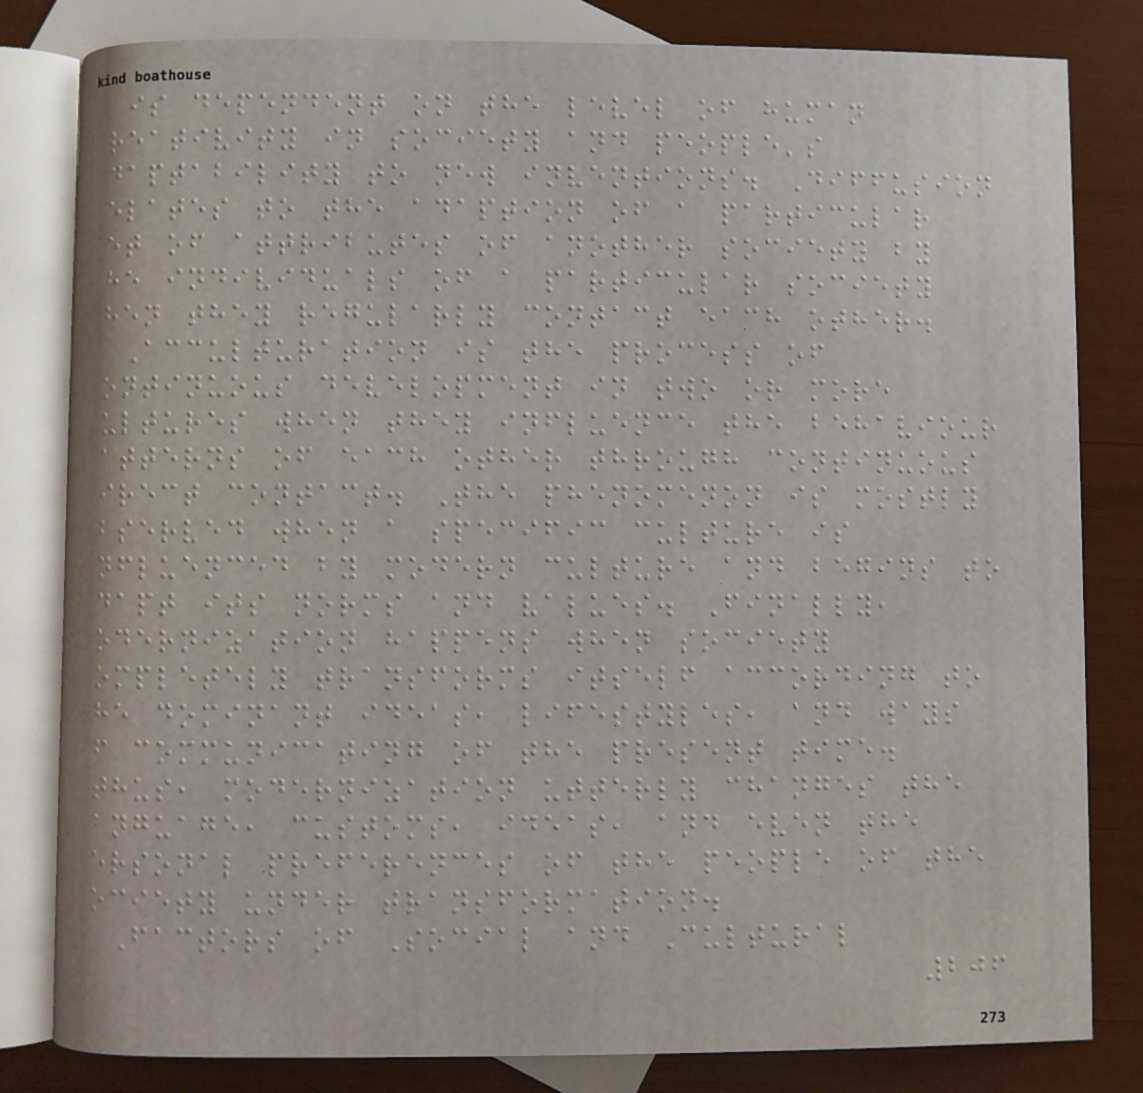is dependent on the level of human
creativity in society and people's
adaptability to new inventions. Diffusion
relates to the adaption of a particular
set of attributes of another society by
the individuals of a particular society
when they regularly contact each other.
Acculturation is the process of
continuous development in two or more
cultures when they influence the behaviour
patterns of each other through continuous
direct contact. The phenomenon is mostly
observed when a specific culture is
influenced by modern culture and begins to
adapt its norms and values. Finally,
modernization happens when society
completely transforms itself according to
the dominant ideas, lifestyles, and ways
of communicating of the present time.
Thus, modernization utterly changes the
language, customs, ideas, and even the
personal preferences of the people of the
society under transformation.
Factors of Social and Cultural
206
